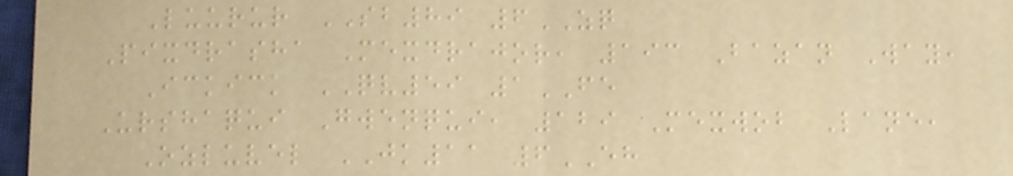Luurur SB89 6ZQ
Pixdrasha Mexdrajor, 193 Bazan Way,
Ickick QV59 1FE
Urshaqui Gwenqui, 129 Mexwob Lane,
Ozluvel JK11 6EH
